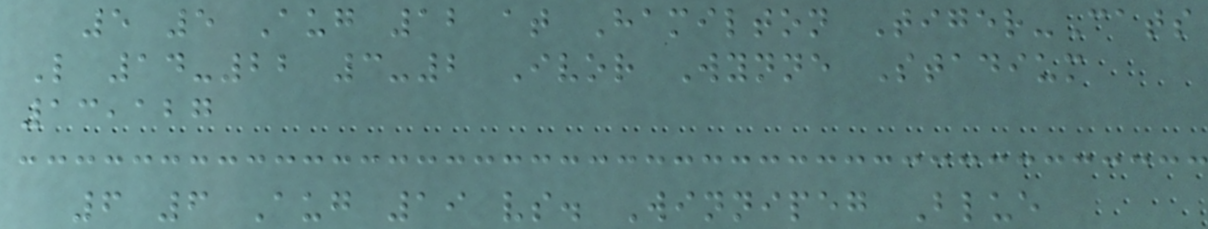5 5 Aug 12 at Hamilton Tiger-Cats
L 14-22 3-2 Ivor Wynne Stadium
13,127
6 6 Aug 19 vs. Winnipeg Blue
